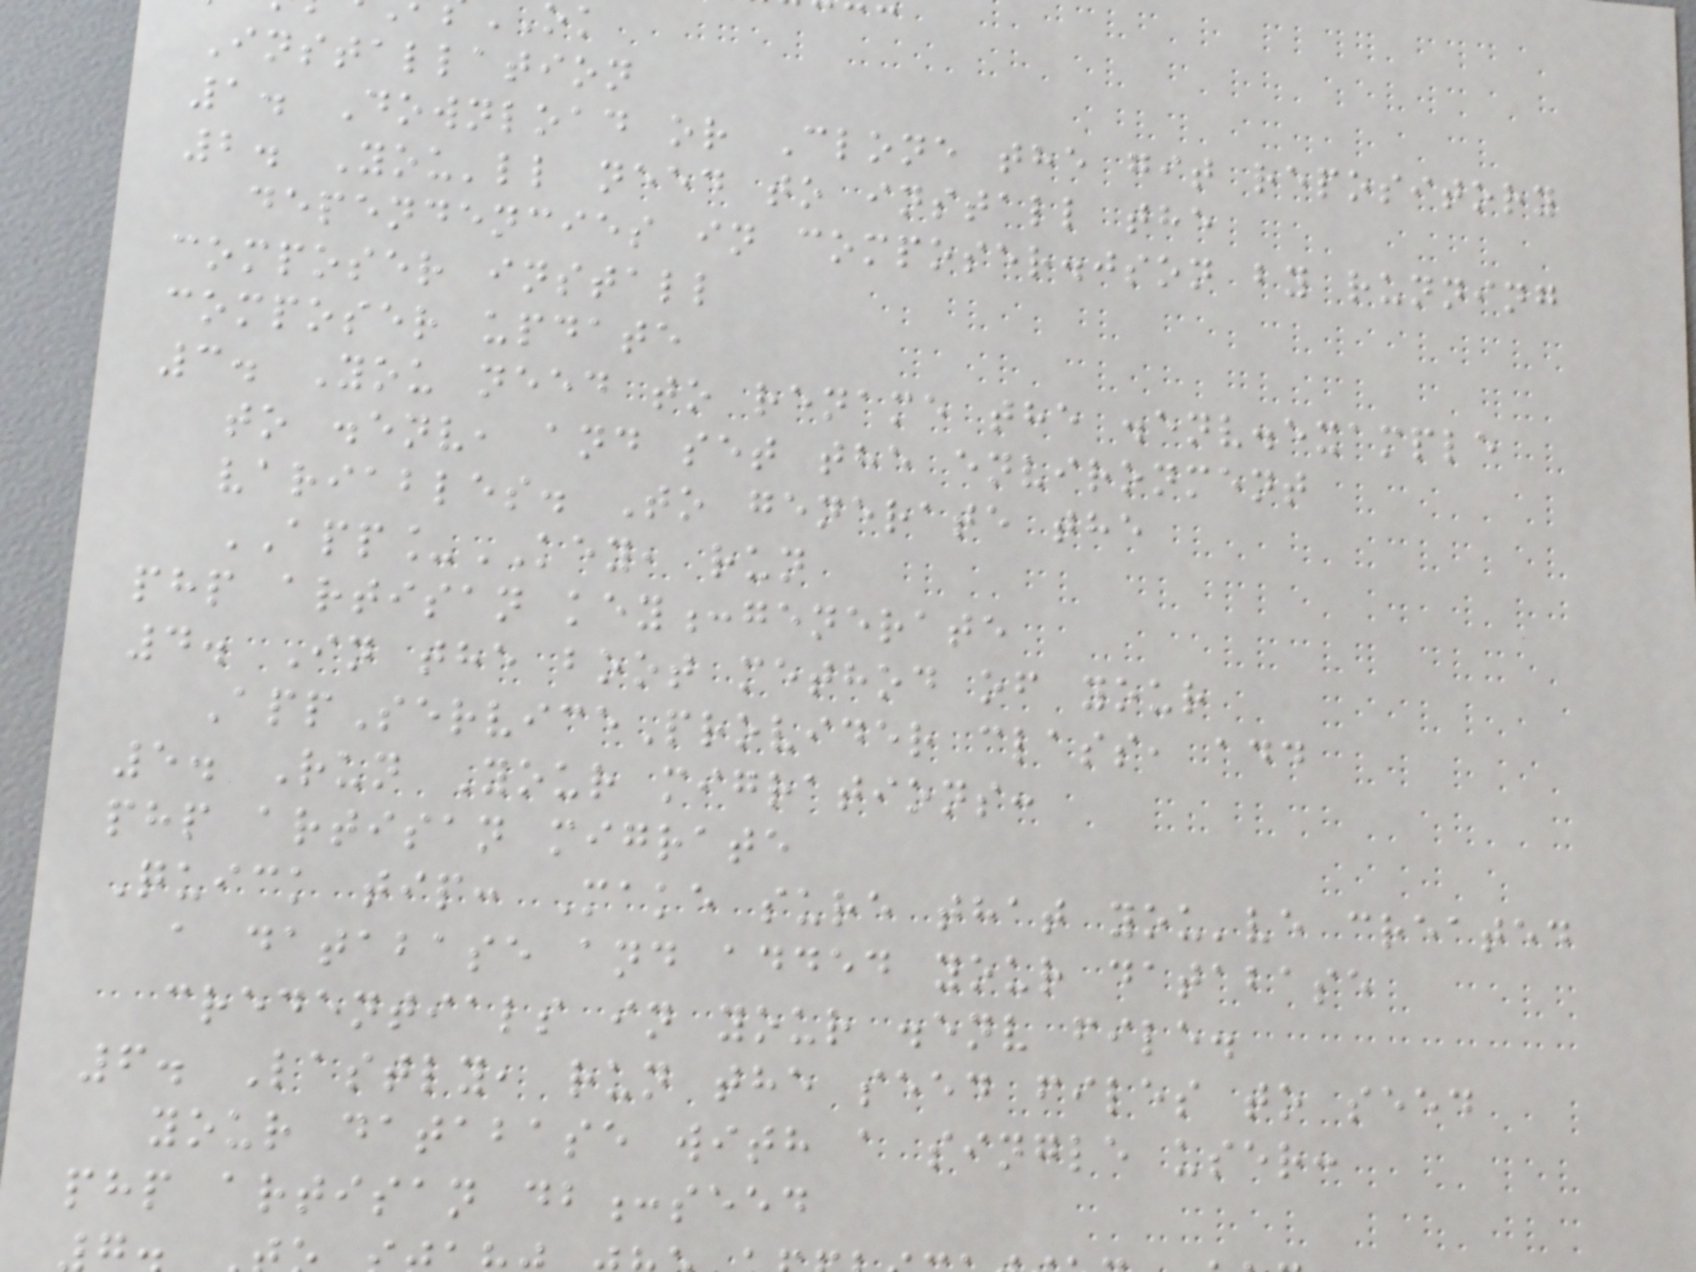Installation
1. Download or Clone the git repository
2. You'll need to install the
dependencies in composer.json by running
composer install
composer update
3. You need to rename the .env.example
to .env, and set the environment
variables. To generate the
APP_KEY, run
php artisan key:generate
4. In the boot method of your
AppServiceProvider class, add
5. Run Your migrations:
php artisan migrate
Quick tip: Make sure that you've created
a database and added your database
credentials in your .env file.
6. Lastly, run the seed files to seed
your database with a single user:
php artisan db:seed
